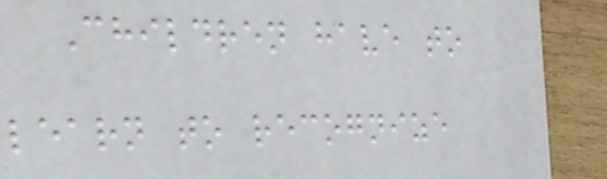Children have to
learn to recognize
